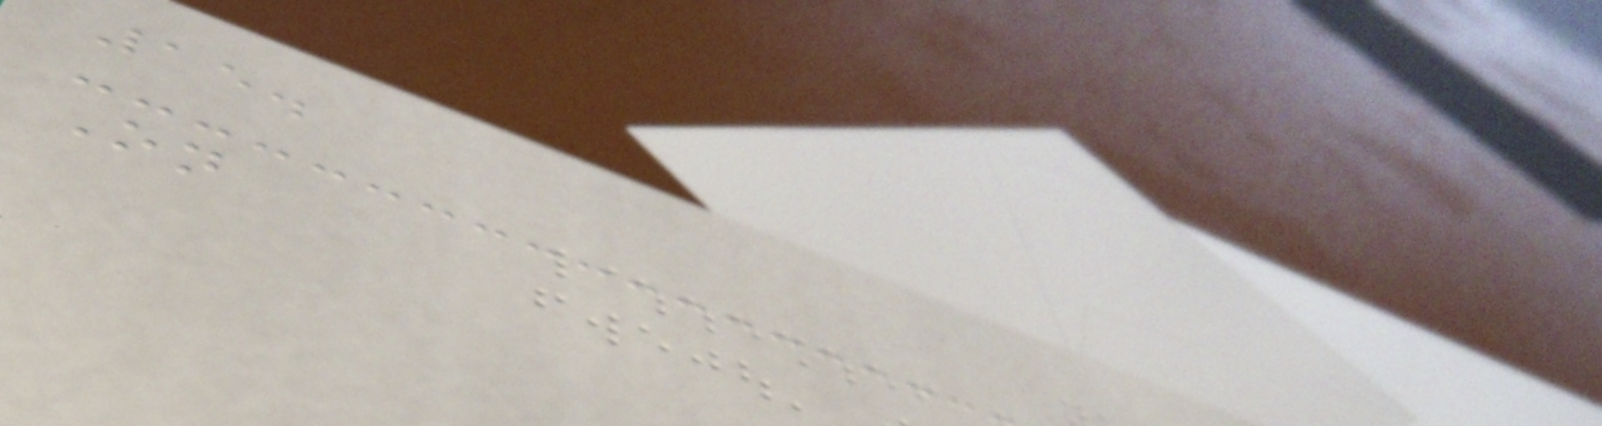15.
On
